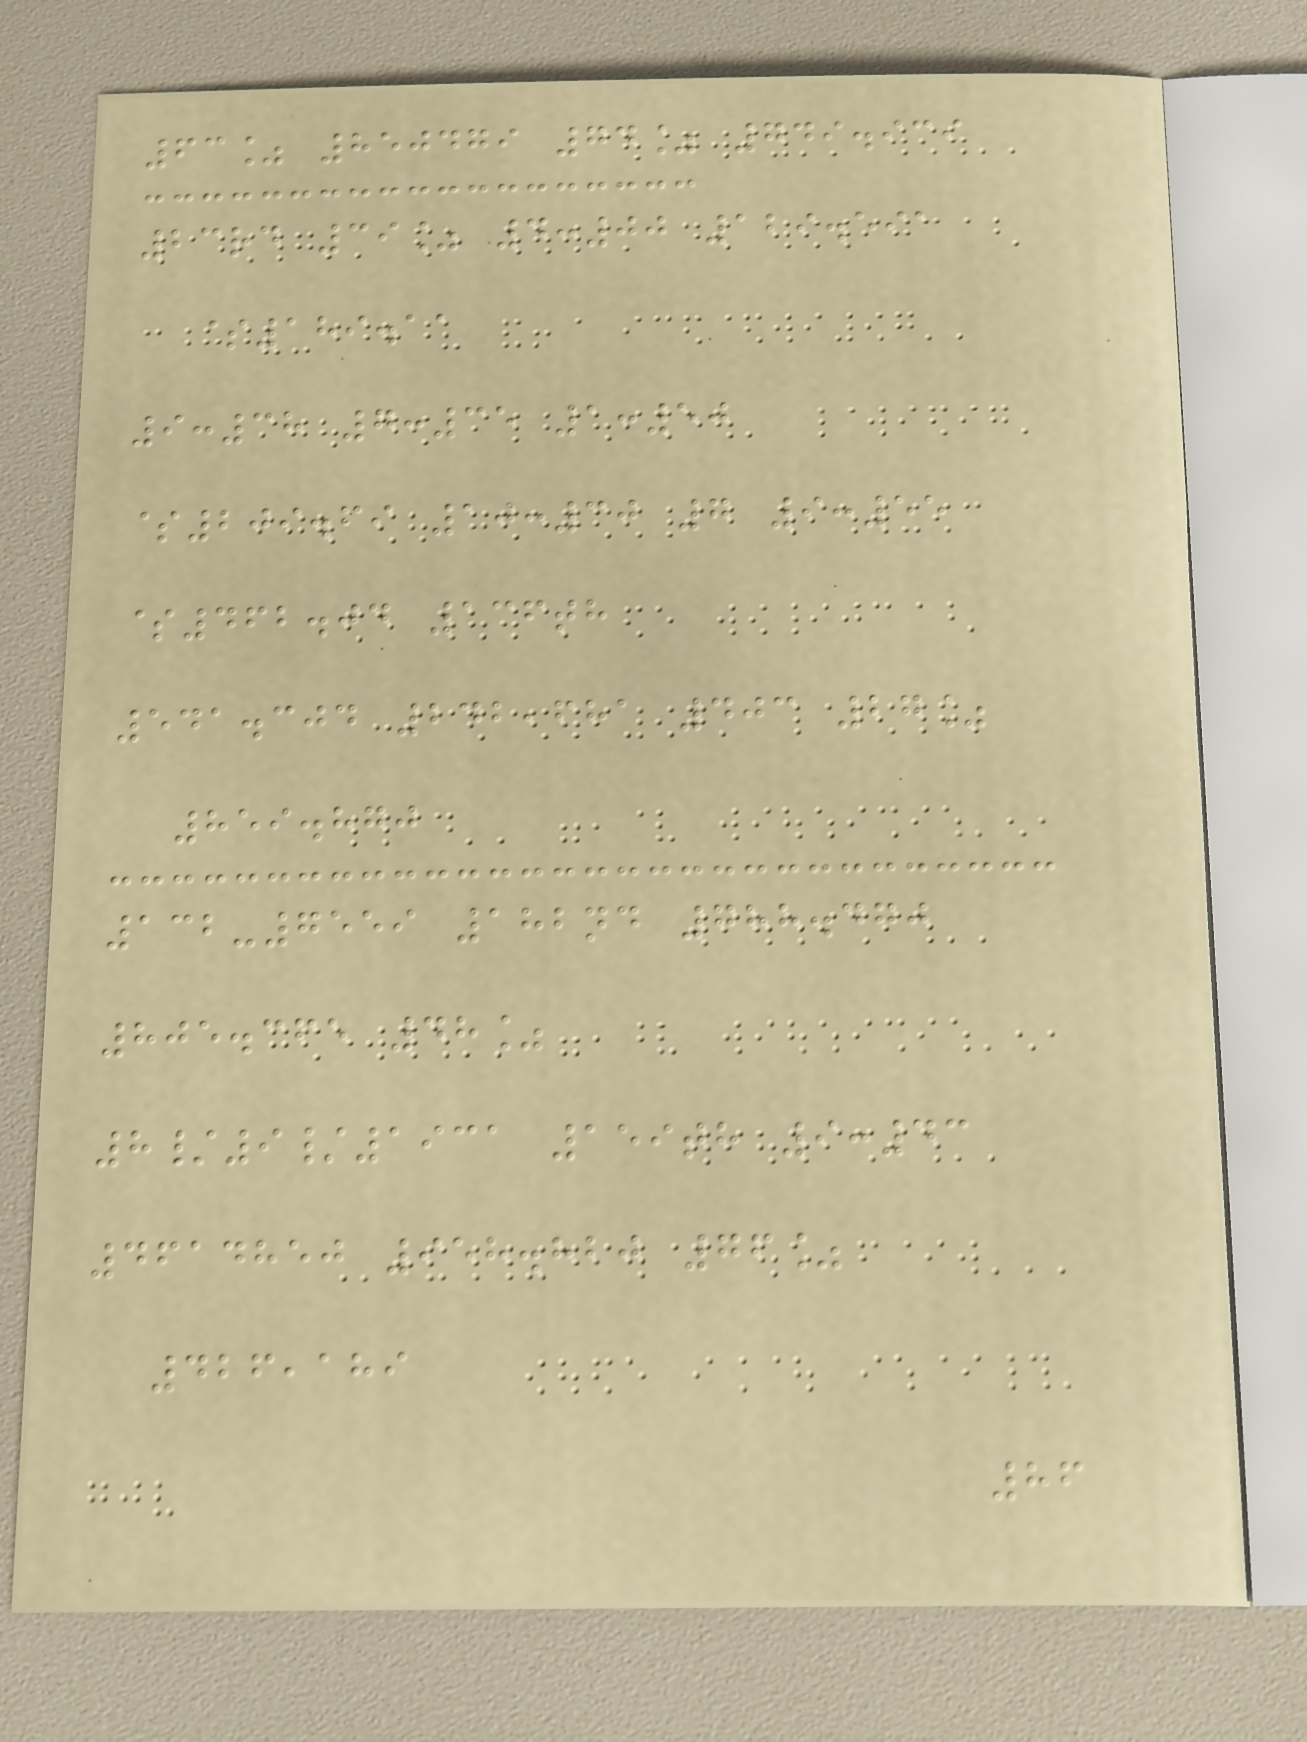63% 850479 74% 749.939
23rd 39% 4:00 129.591
$189.11
9:38 7:35 1:50
$209.69 10:30 7 9:55
$462.04 136th
541.304 242,681 403 27%
859.870
132-7559 182nd 788.470
805.365 48%
8/9/1931 159th 9:43
4614850 958.820 76%
426,189
86
